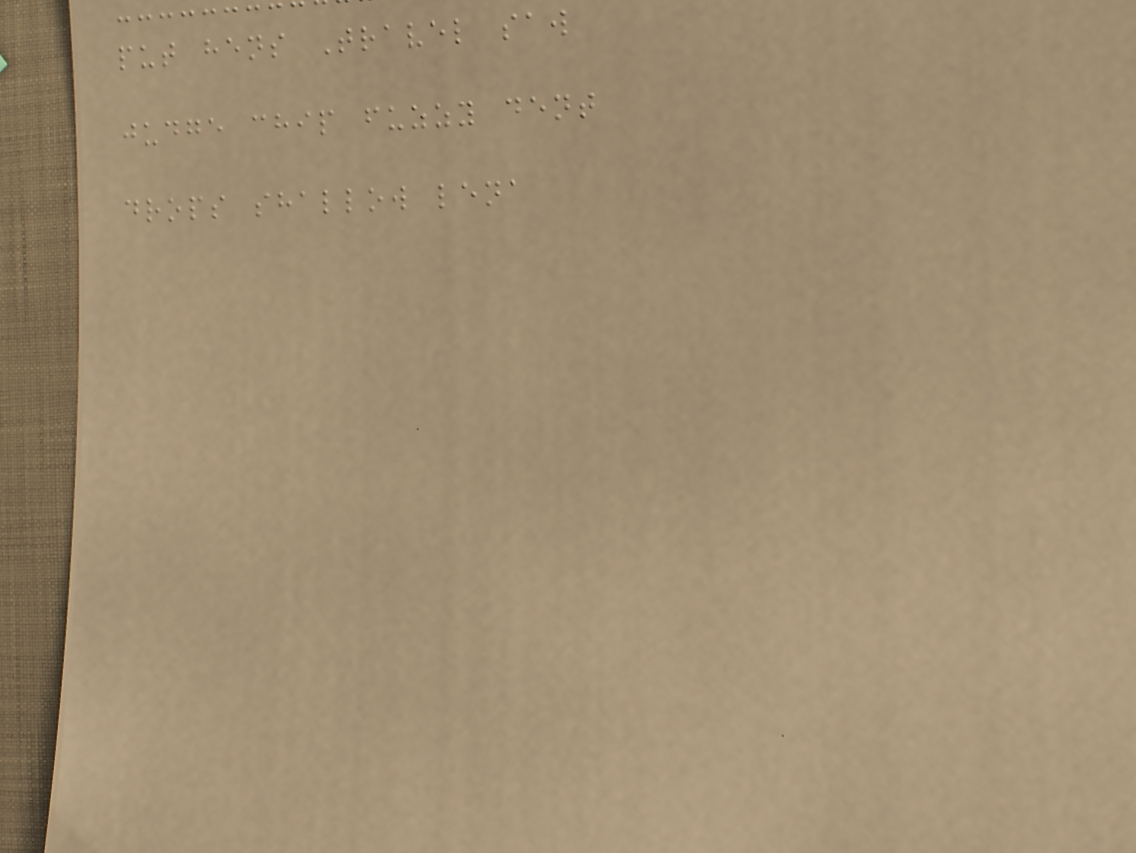put hens Travel saw
judge chip fuzzy dent
drops shallow lena
